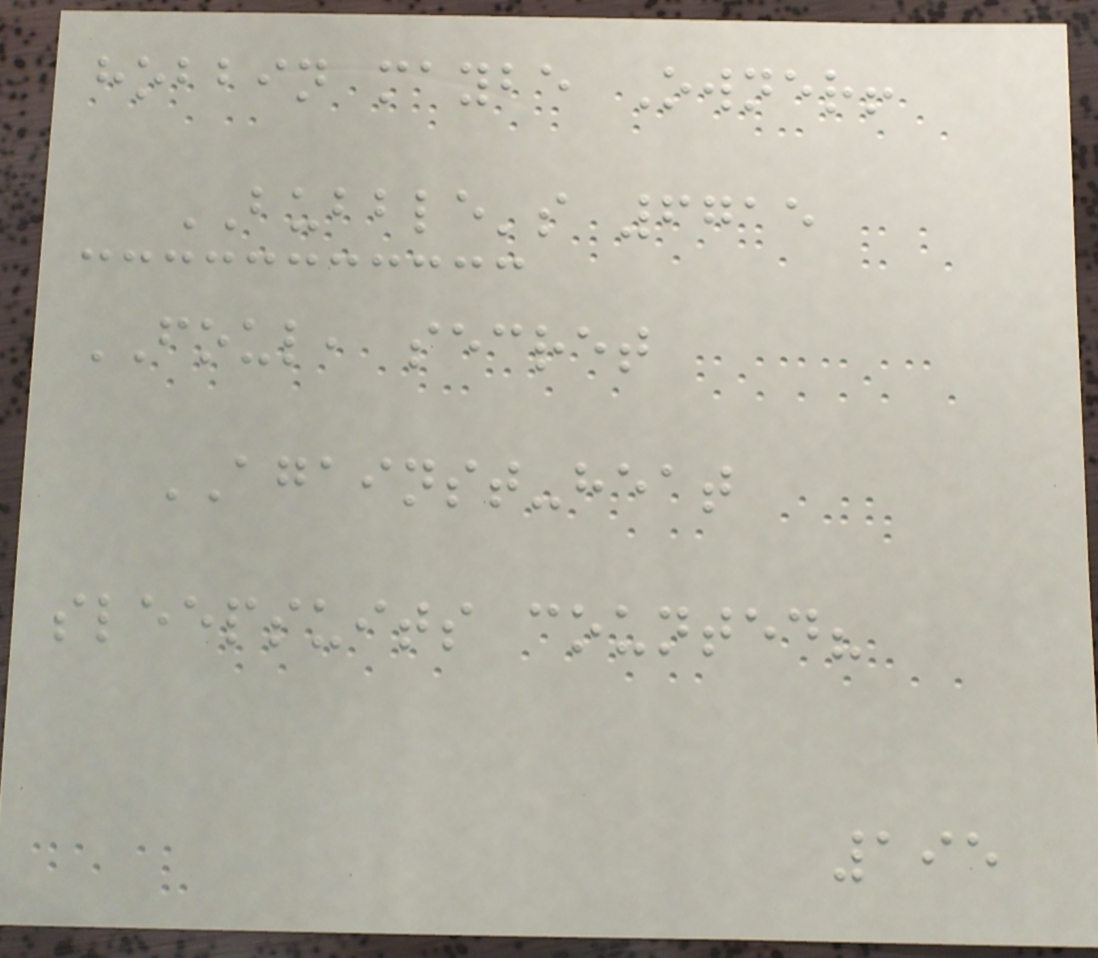hobbin maybe Owner!
BUBBLE's 6715
FOUL, secret
AGAINST-heat
sleepsuits counted?
195
